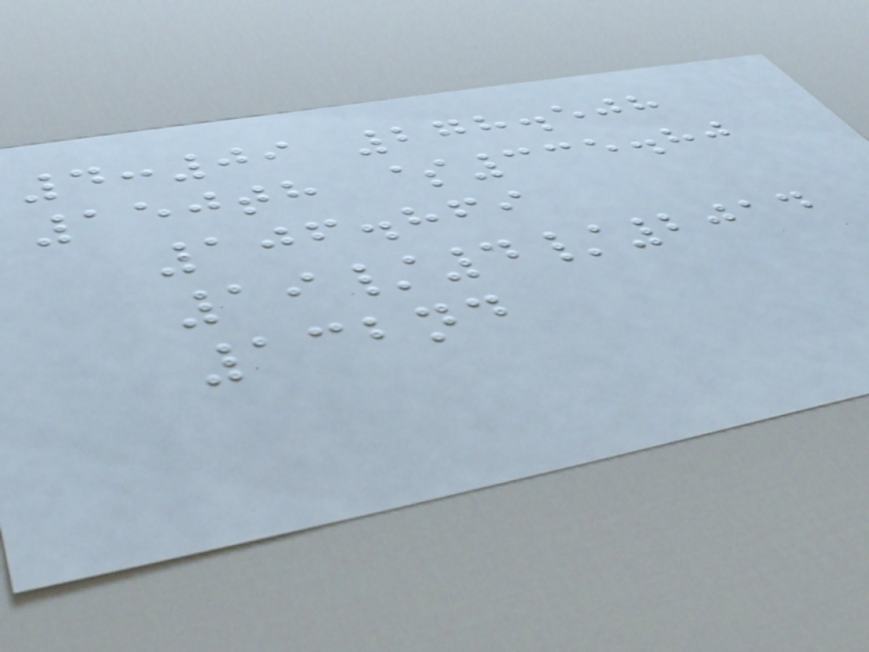4:09 278.508
150th $335.80
106.869
19/4/2014
132nd
